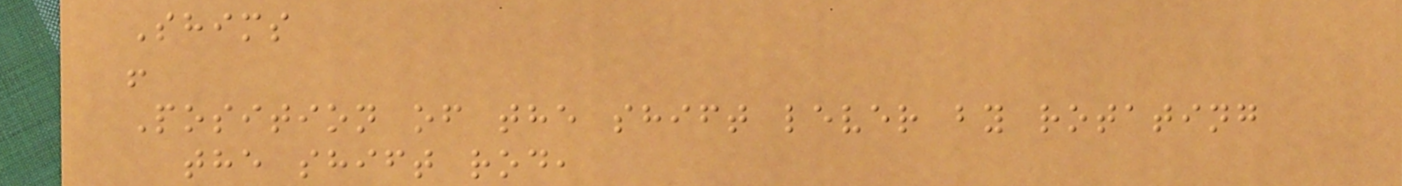Shims
!
Position of the shift lever by rotating
the shift rod,
